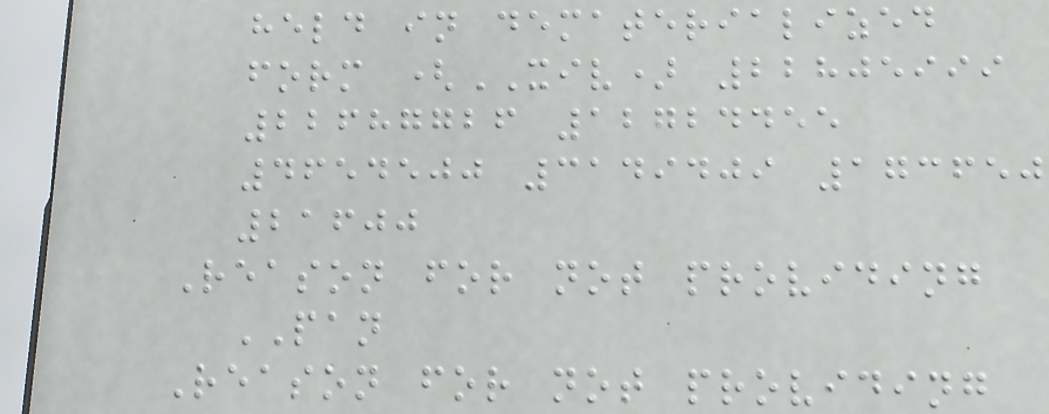held in dematerialized
form (XIV) 22805999
22687726 12724455
4654500 3149409 173650
21600
Reason for not providing
PAN
Reason for not providing
